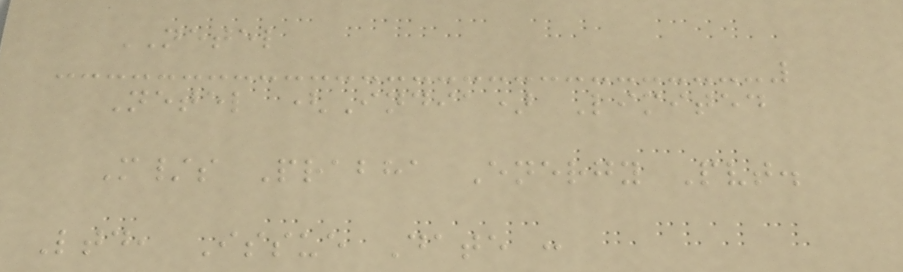NETEL
Netel (India) Limited
M/s Prabha Energy Pvt.
Ltd, Issue Date :
